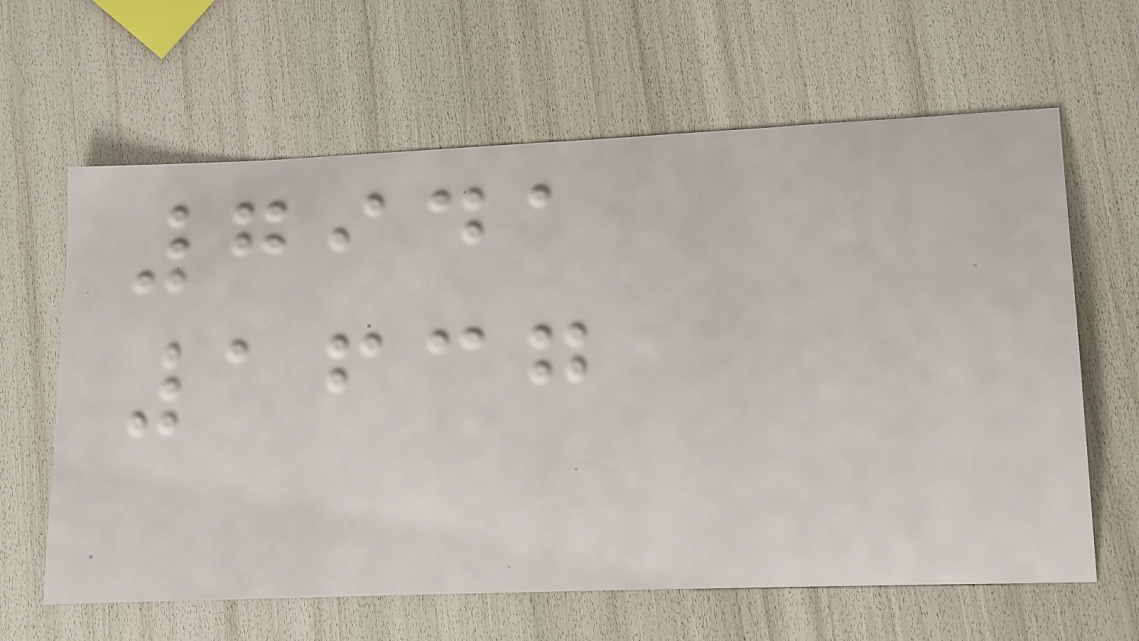7941
1637
